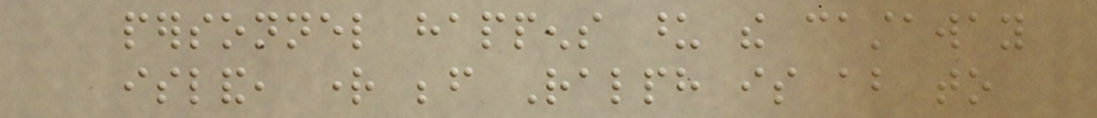personnel happens upon the castaway
island, right before Ralph is about to
